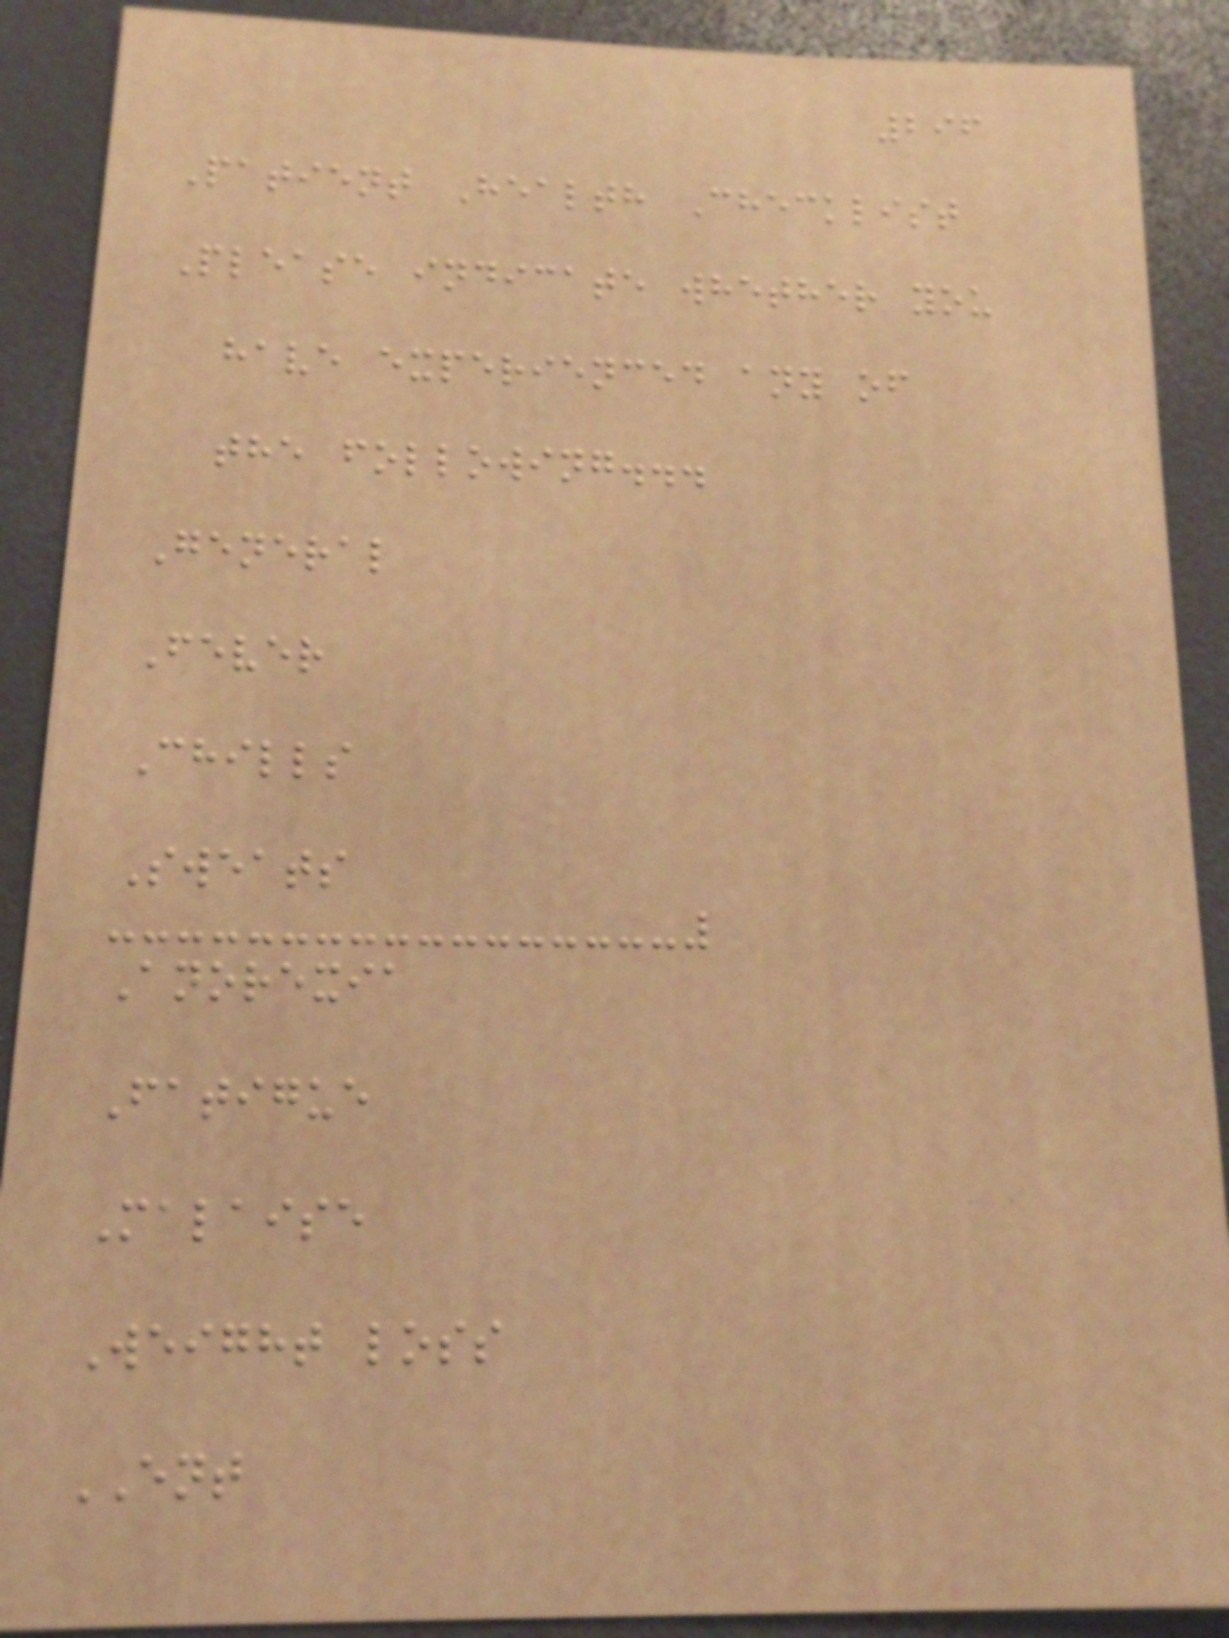296
Patient Health Checklist
Please indicate whether you
have experienced any of
the following...
General
Fever
Chills
Sweats
Anorexia
Fatigue
Malaise
Weight loss
ENT
